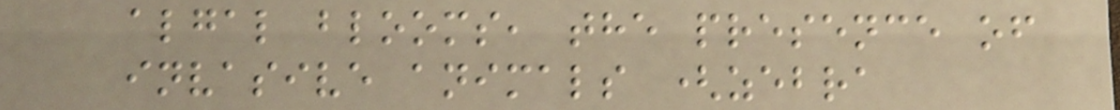algal blooms, the presence of
invasive animals (zebra
